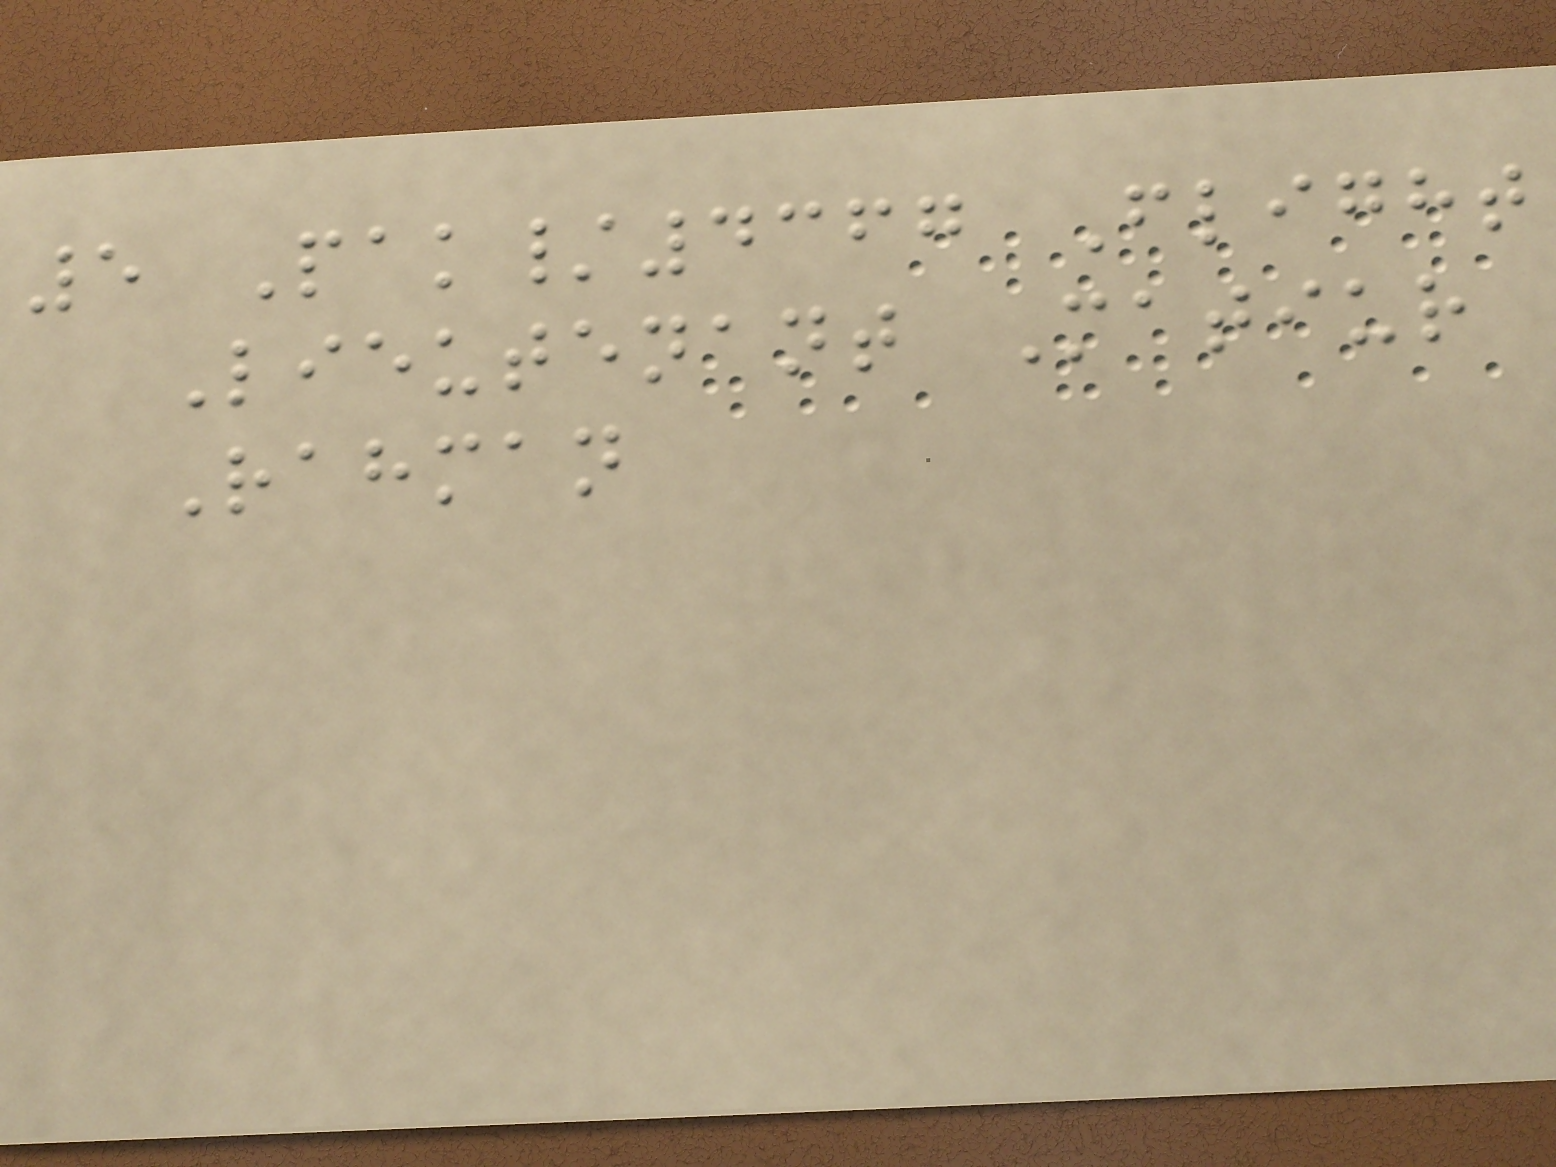5 Pak/4367 Flight
Lieutenant Matiur
Rahman
